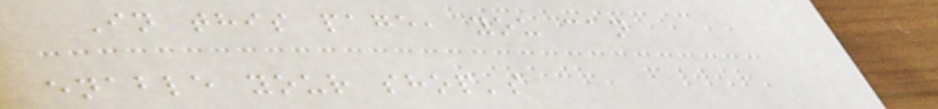In this page, you can
enable your shop's
